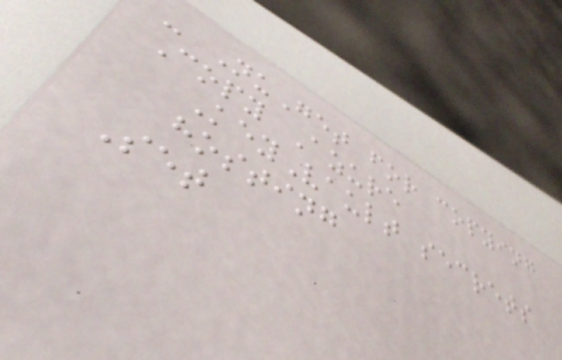- NuGet for copying
Copy Azure
KeyVault secrets
hosting
Set
